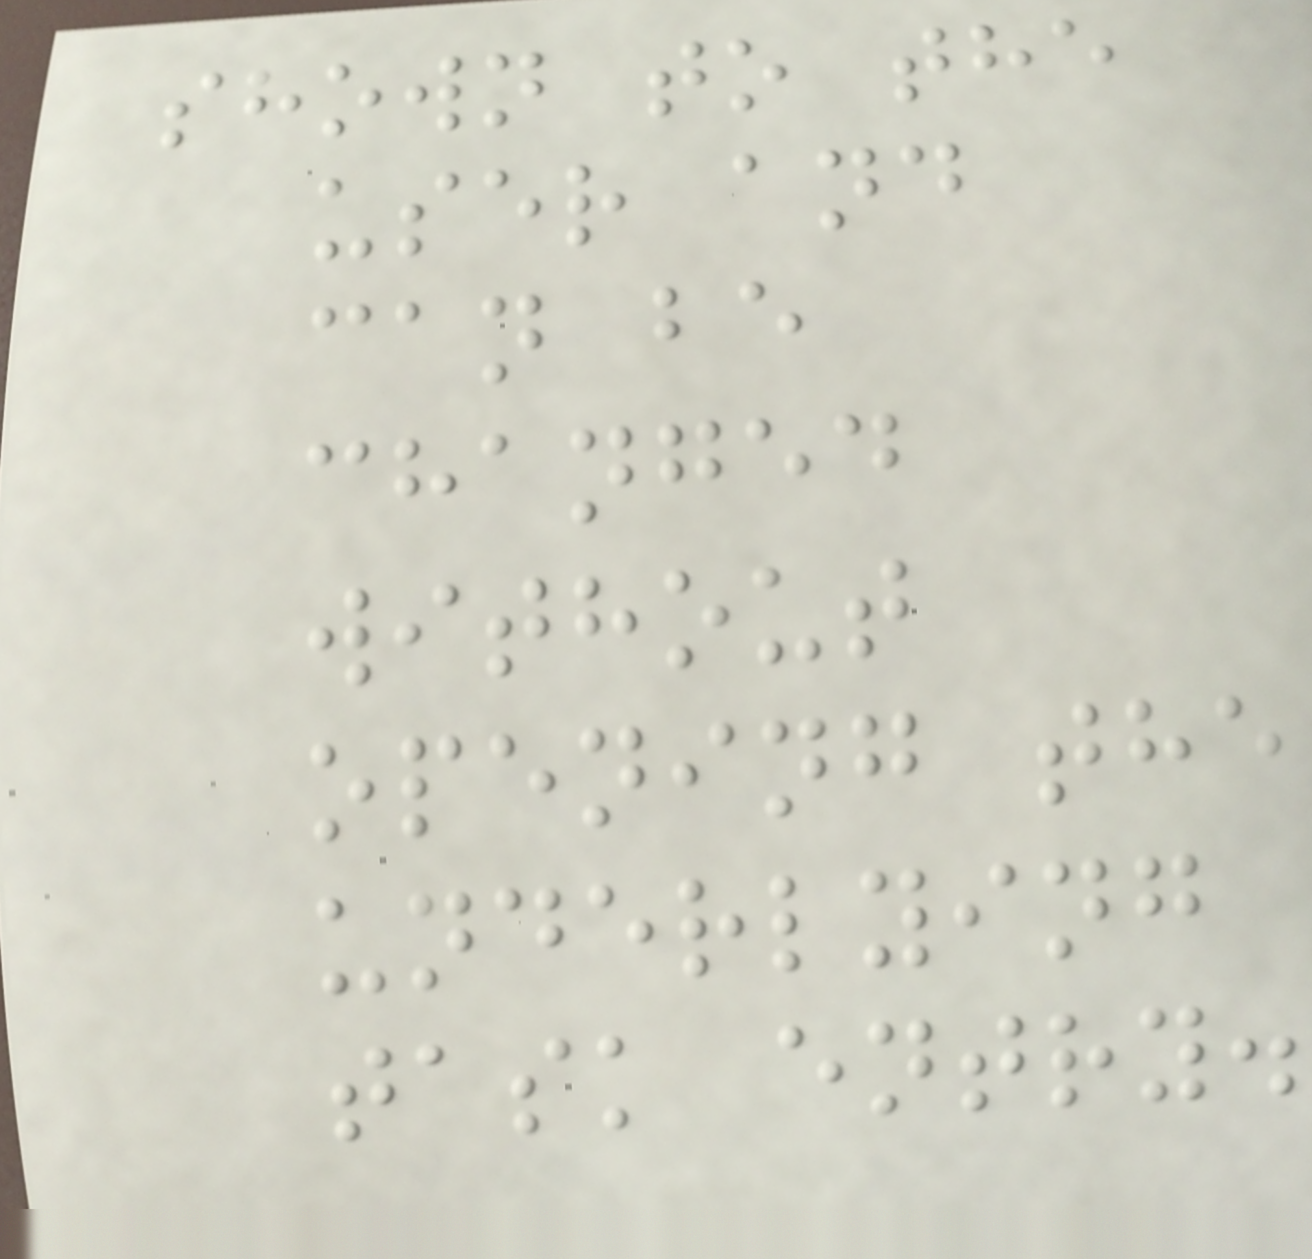shown to the
user and
can be
changed
without
opening the
underlying
task entry.
